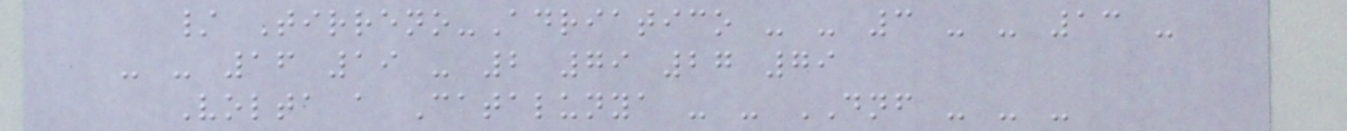/ Tirreno-Adriatico - - 3 - - 13 -
- - 16 19 - 2 79 27 79
Volta a Catalunya - - DNF - - -
